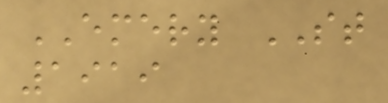EMERY ST
1919
